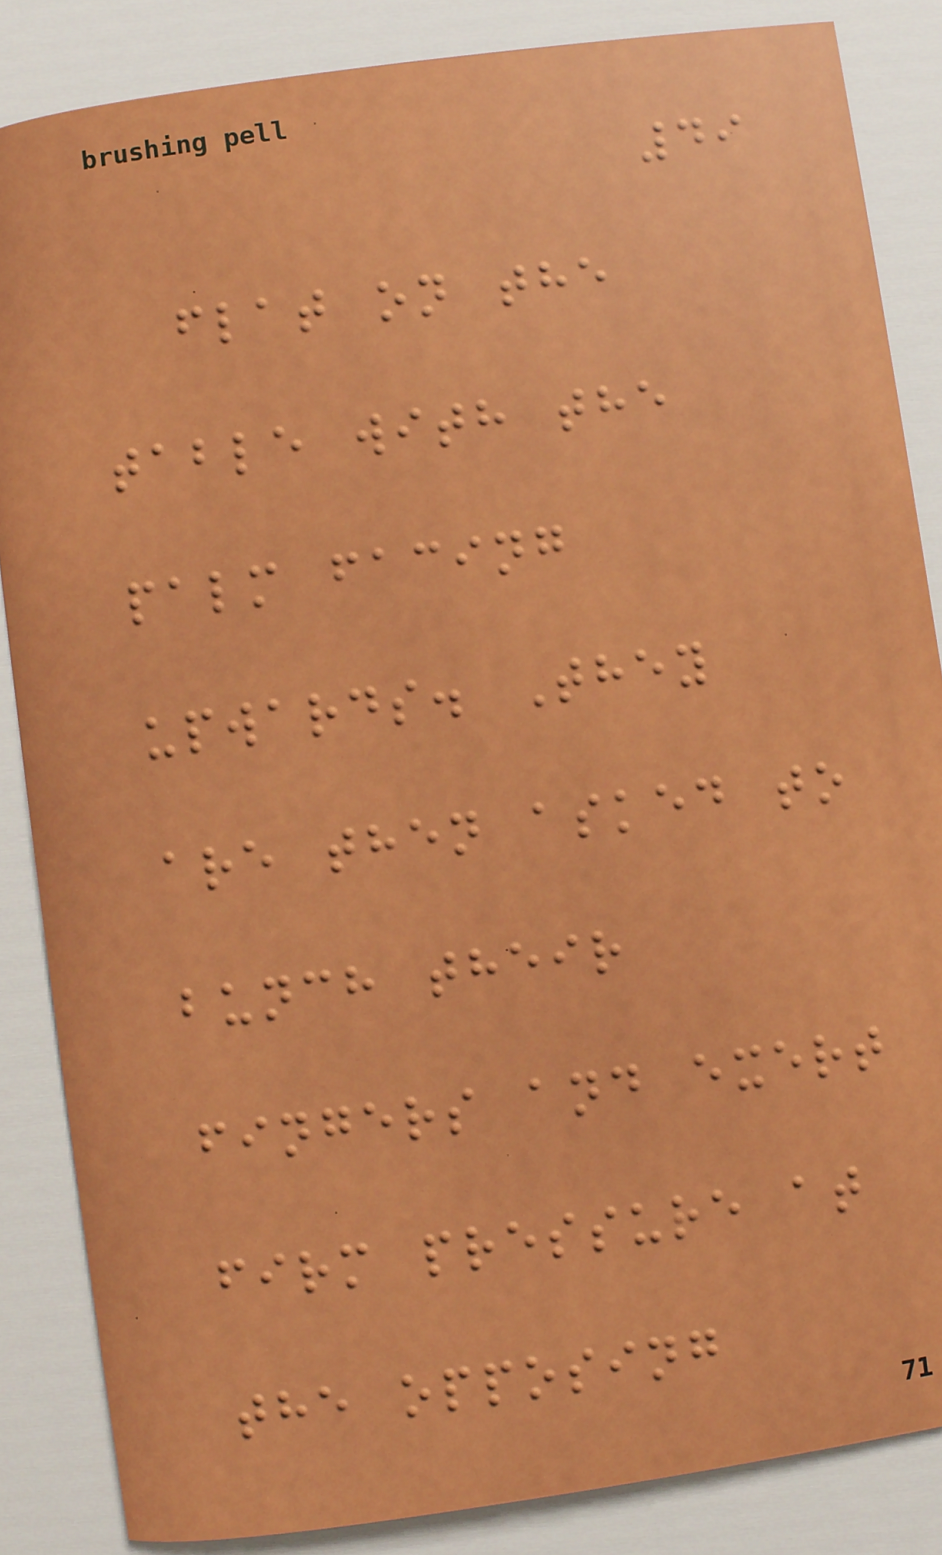49
flat on the
table with the
palm facing
upwards. They
are then asked to
bunch their
fingers and exert
firm pressure at
the opposing
